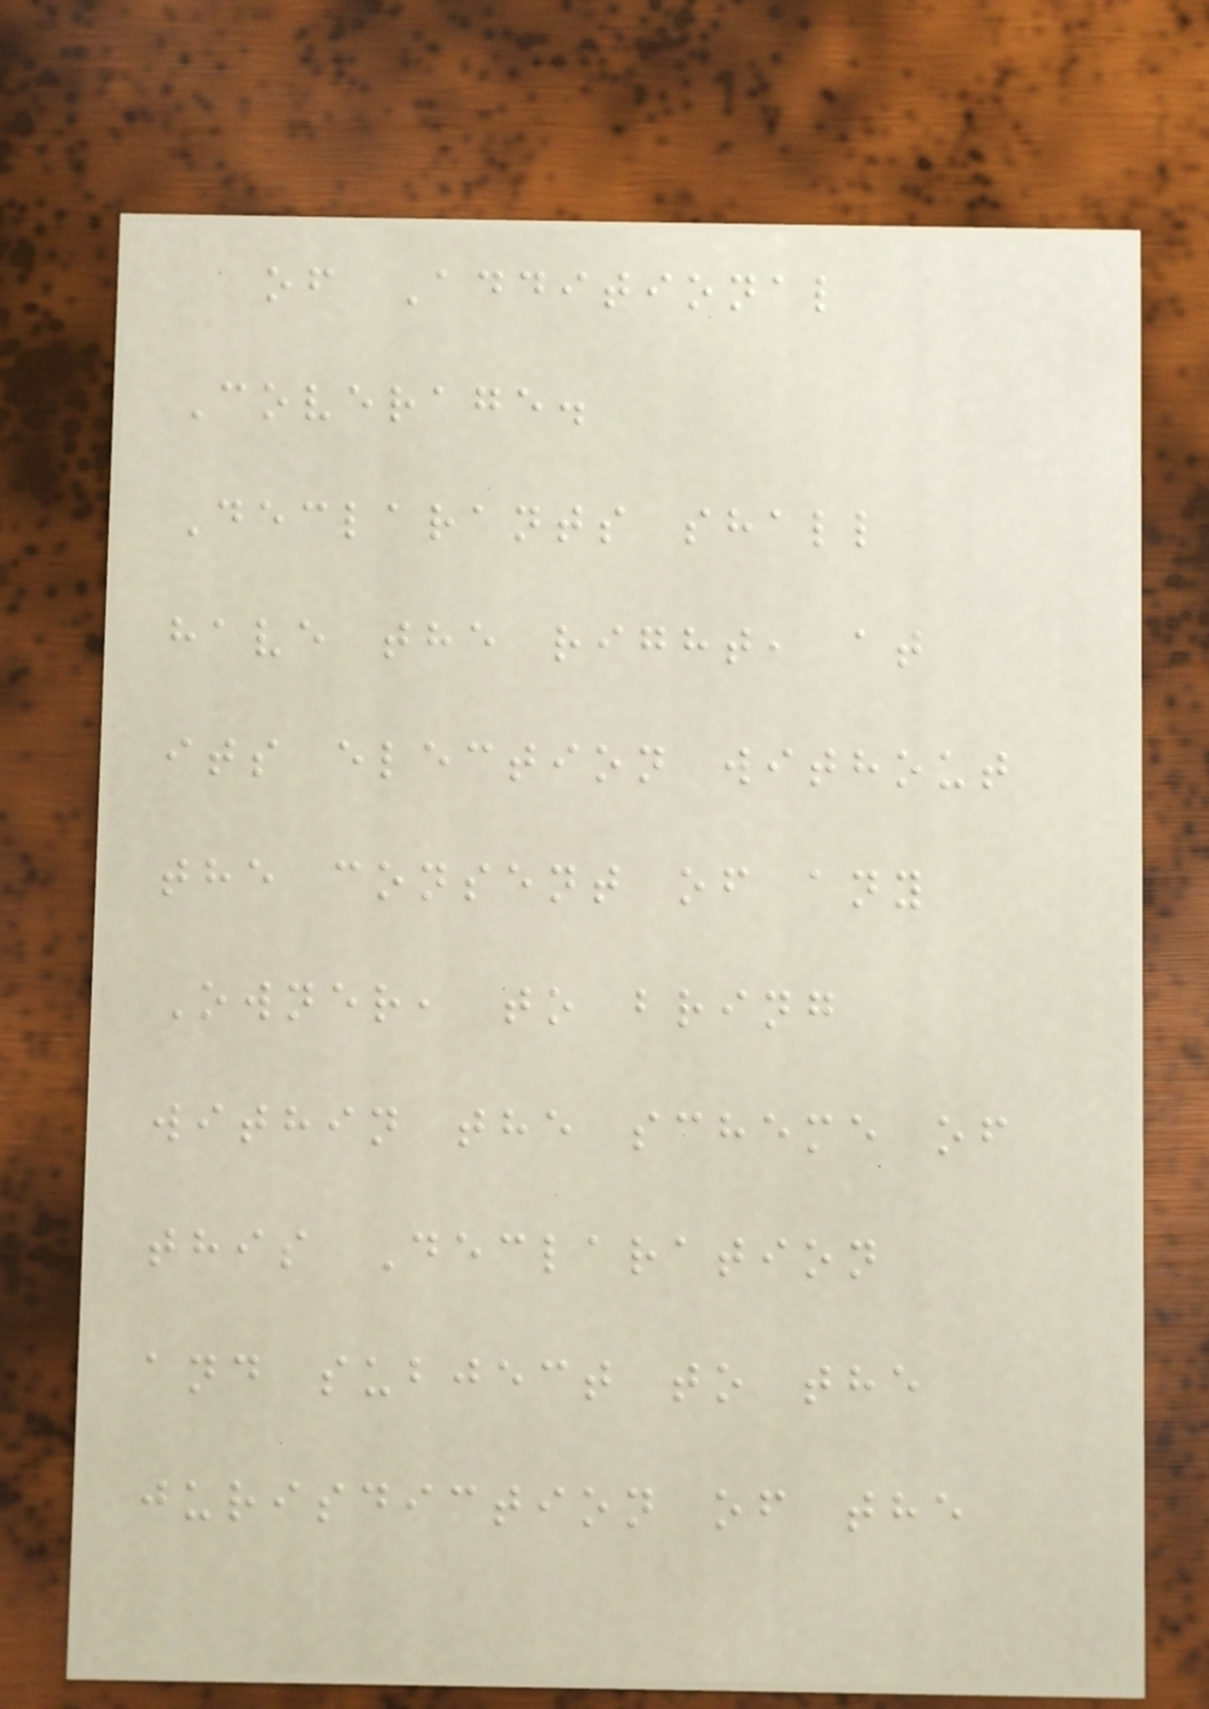of Additional
Coverage.
Declarants shall
have the right, at
its election without
the consent of any
Owner, to bring
within the scheme of
this Declaration
and subject to the
jurisdiction of the
